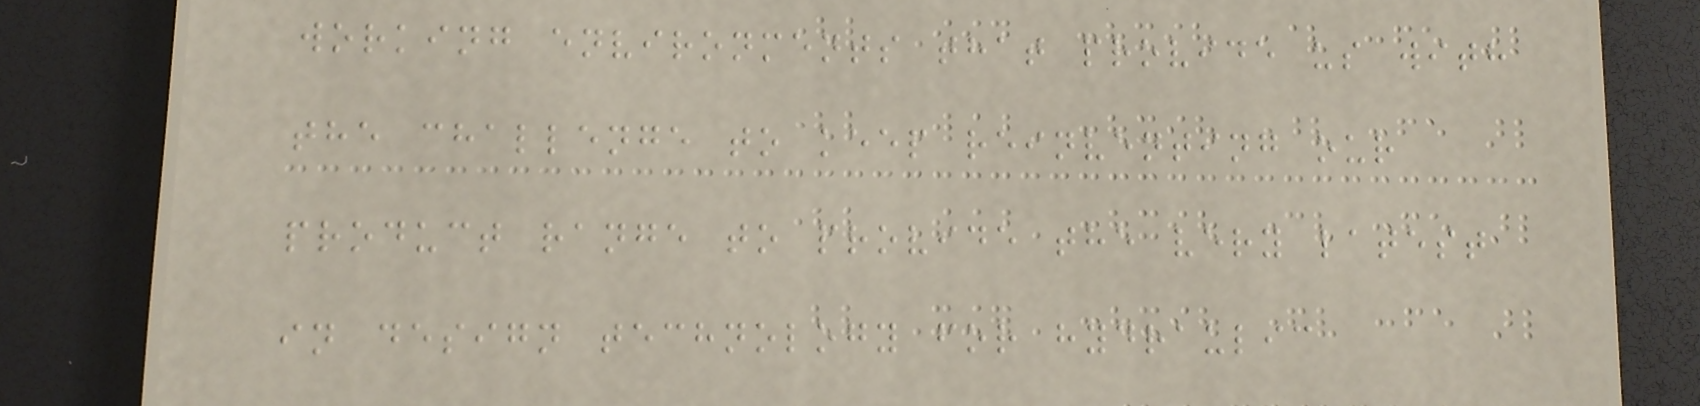working environments that provide us with
the challenge to keep reinventing our
product range to provide the very latest
in design technology for hydraulic
